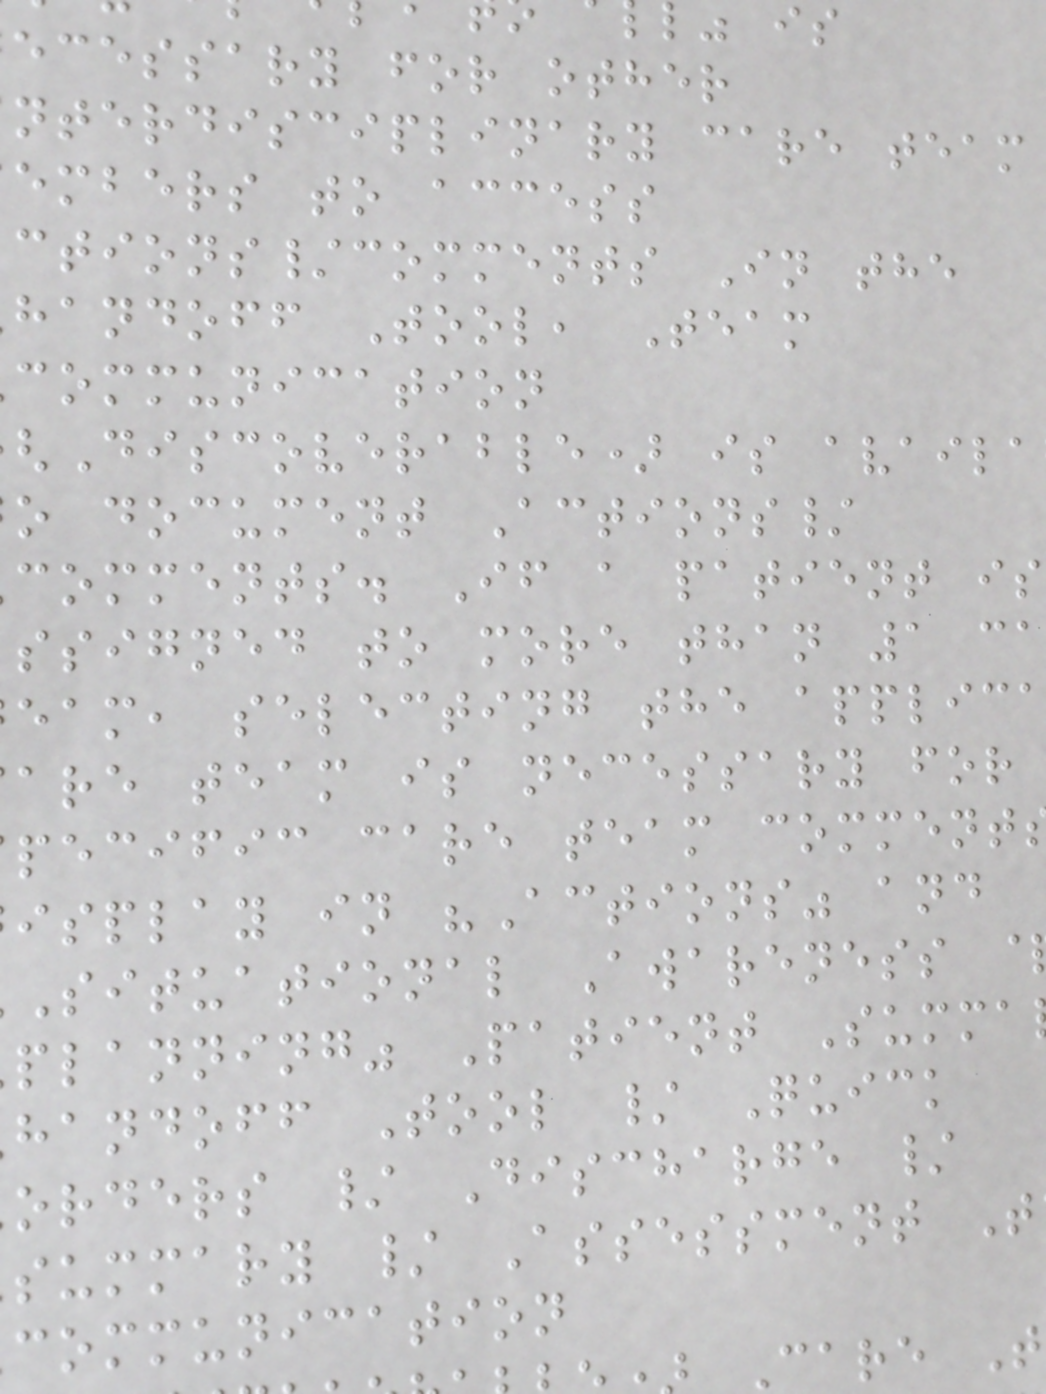ecessary for other
nterdisciplinary care team
embers to access
ctions/comments In the
handoff Tool, Team
communication
Discoverable) is availa
o document Actions/
comments. If a patient is
ssigned to more than 1 ca
eam, selecting the applic
are team is necessary for
pecific care team comment
isplay in "Actions" and
Situational Awareness
planning" Patient Summa
handoff Tool / Quick
orders / Discharge /
summary / Assessment T
communication
Care T
